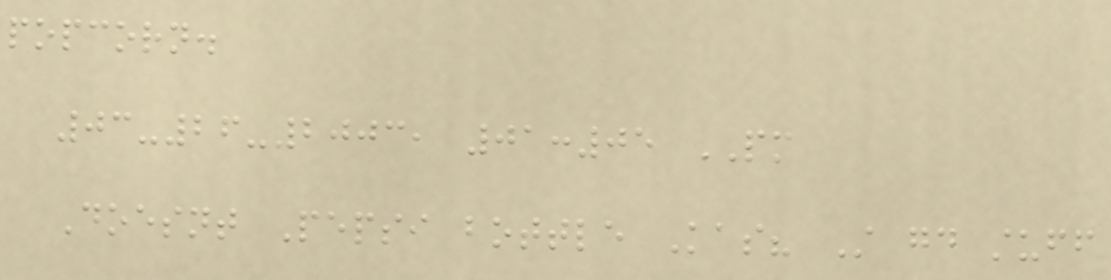popcorn.
03-26-2003, 01:05 PM
Doesnt Pepsi bottle Kas? Still good stuff
